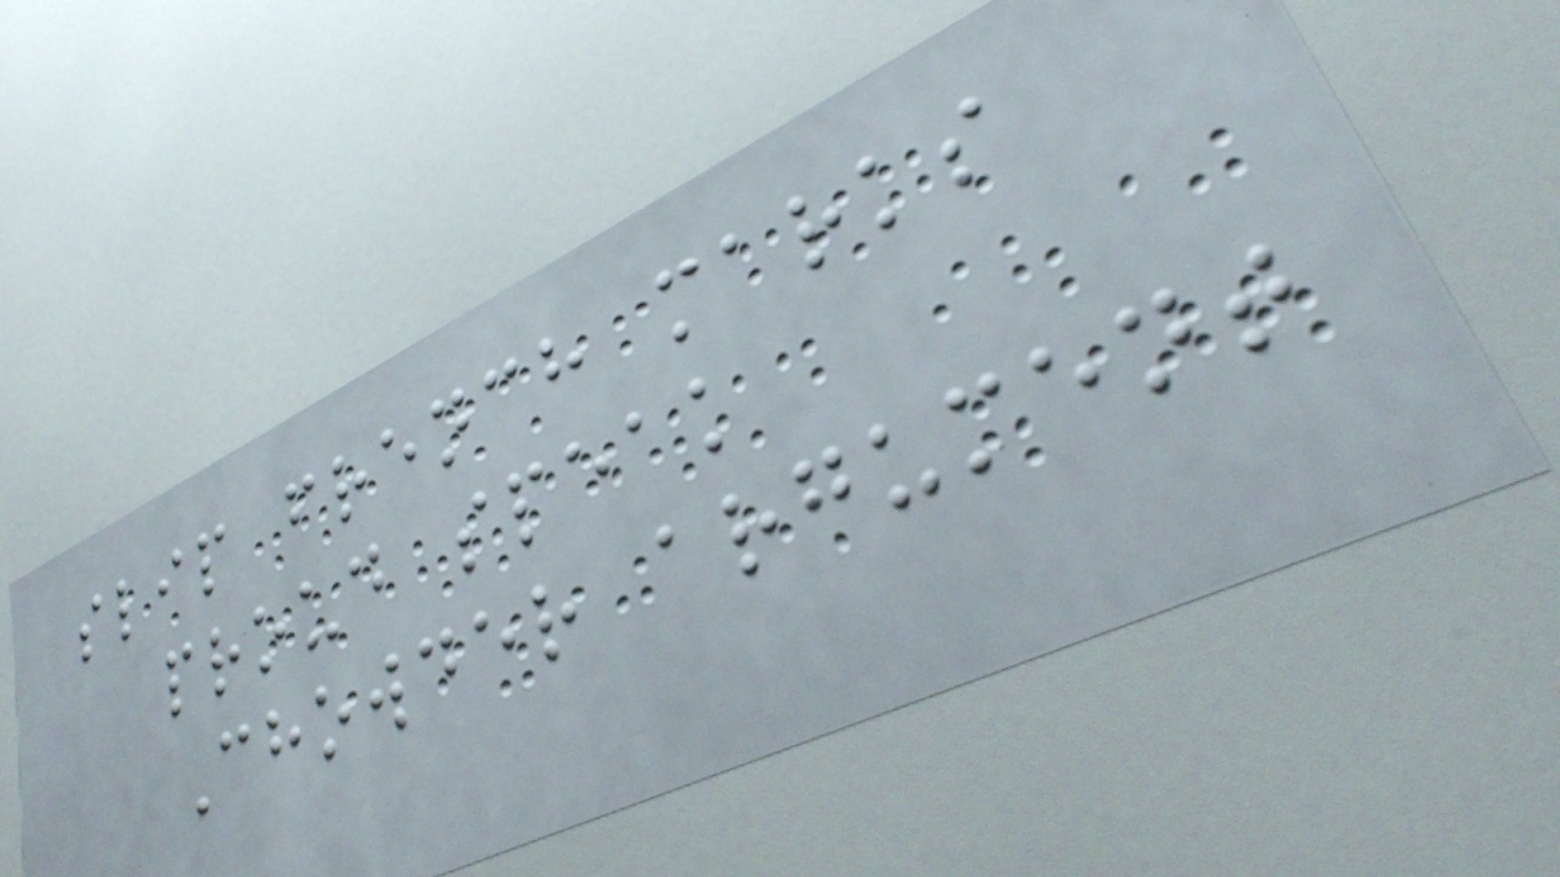slip french marks
proud speak
Chowder argument
